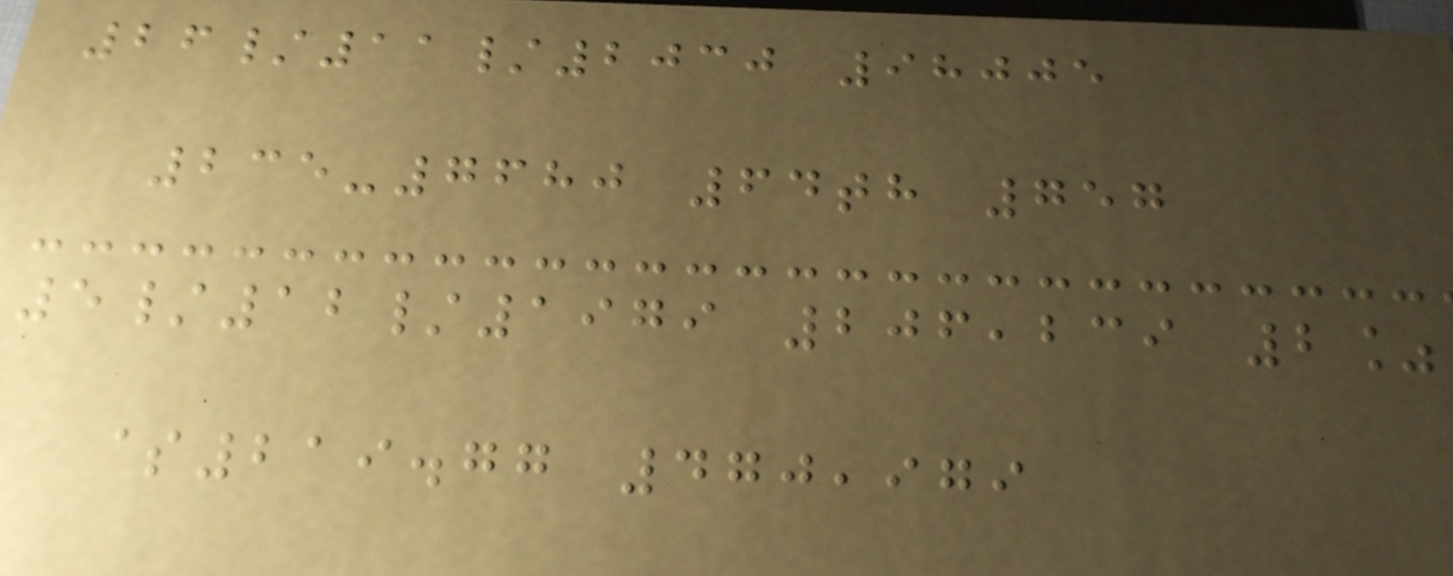26/11/2030 98005
235-7680 64th 757
5/12/1979 206,239 2%
$219.77 470,979
